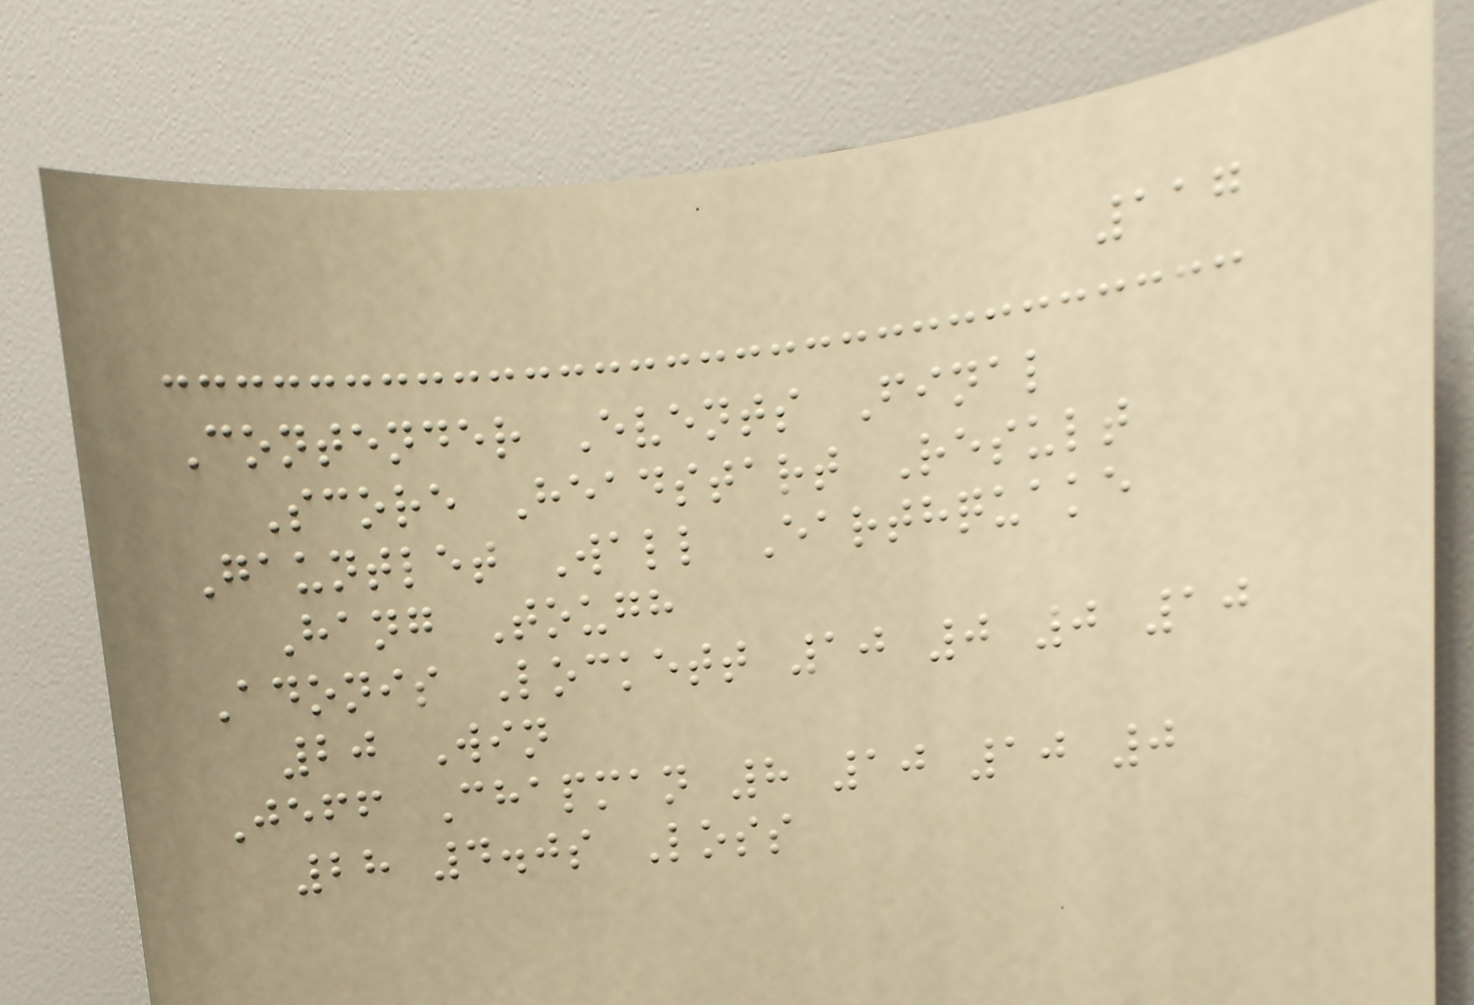117
Contender Events Final
Score Headstart Result
Gauntlet Wall Earthquake
Hang Tough
Adonis Lockett 10 0 0 10
20 Win
Jeff Chapman 8 10 10 0
28 4.0s Loss
